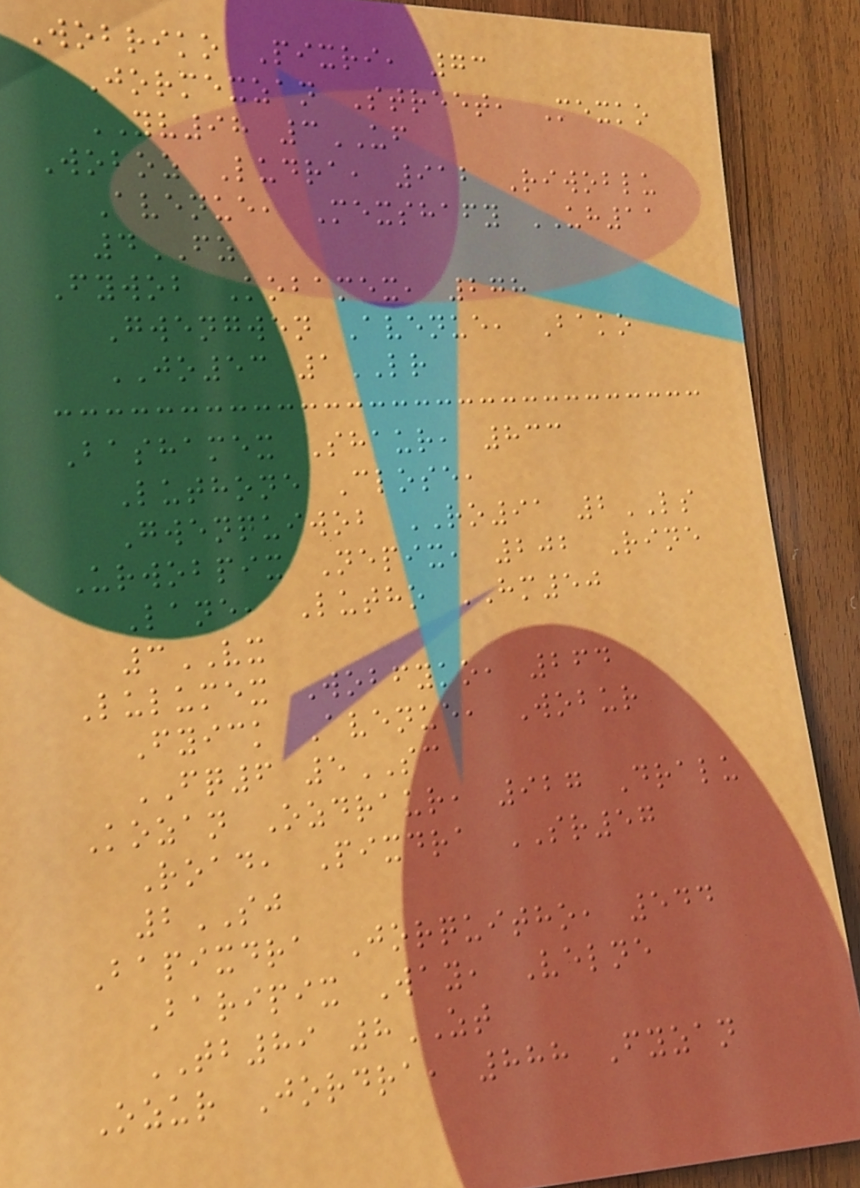Wobriko Pixri, 73
Jormexzan Street, Mexko
YV98 3UF
Woboz Ludra, 912 Riwoblu
Avenue, Mexshafy UH11
4FZ
Fywob Kobamex, 278
Gwengwen Avenue, Bako
JO53 1LR
Bashamex Shaur, 833
Luthone Close,
Gwenquiwob RO91 2LS
Urwobpix Nepix, 202 Rine
Lane, Lutho HM50
3VX
Lulumex Wobfyko, 264
Fyick Avenue, Wobur
FQ6 5SC
Kozan Ozdraur, 927 Dralu
Road, Pixdra SR57
2SJ
Bapixdra Jorquitho, 544
Baripix Way, Velne
TB89 8ZT
Ozur Jordra, 888 Fyzan
